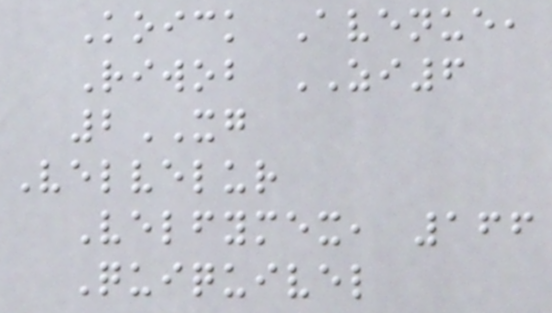Koick Avenue,
Riwob ZI6
2XG
Velvelur
Velfymex, 166
Quiquivel
